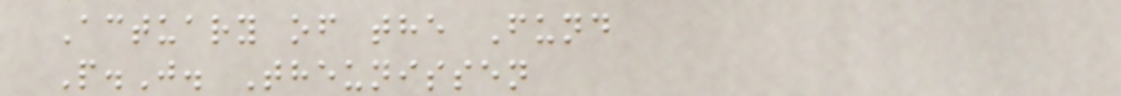Actuary of the Fund
P.J. Theunissen
